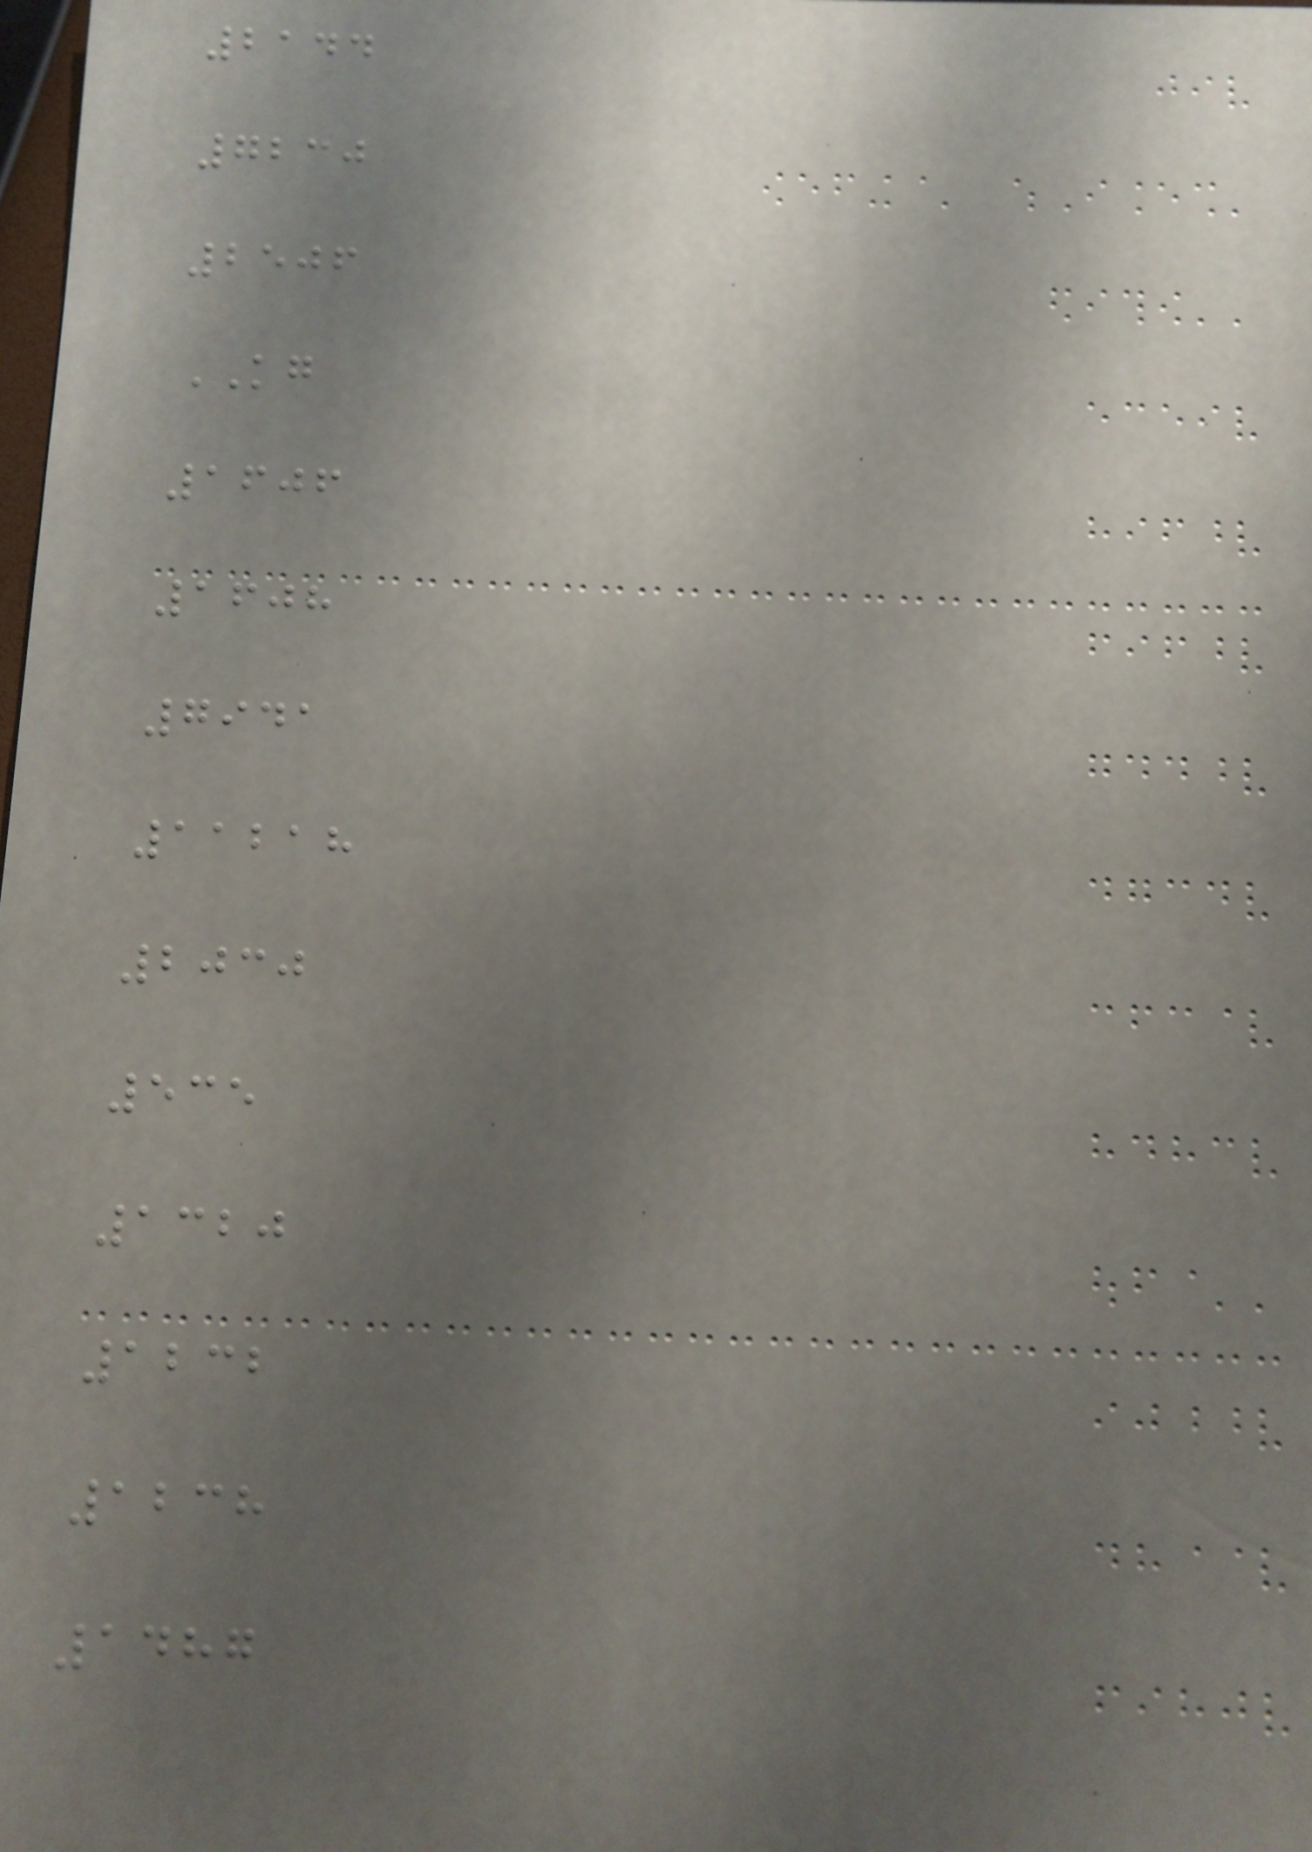2144
7230
2506
KG
1606
1608
7941
11218
2030
535
1320
1232
1238
1487
